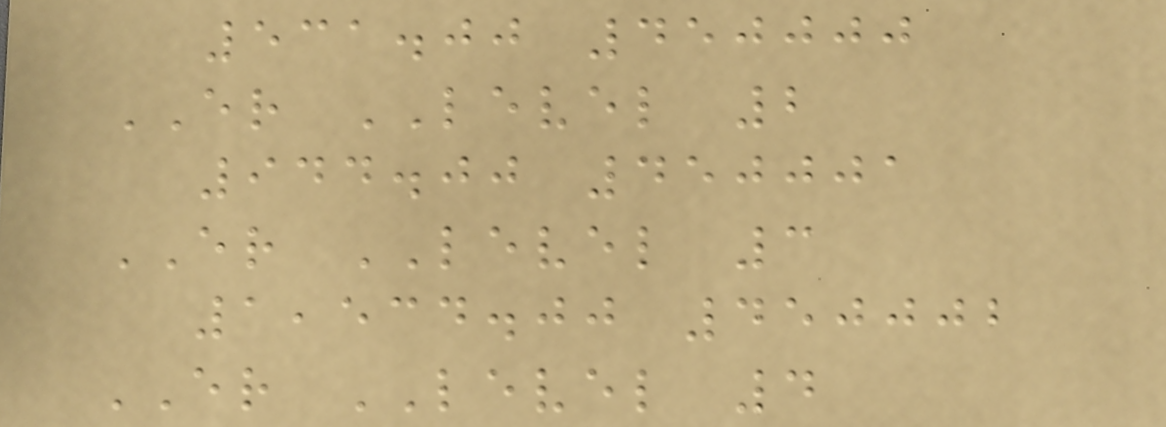531.00 450000
ER LEVEL 2
944.00 450001
ER LEVEL 3
1,534.00 450002
ER LEVEL 4
